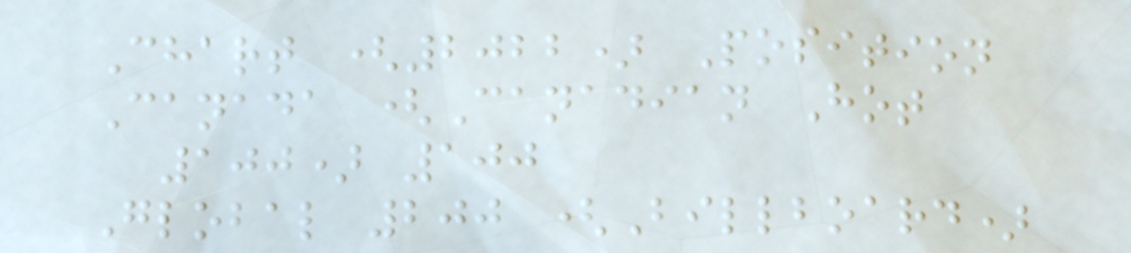Chart (2022) Position
Canada (Canadian Hot
100) 100
Global 200 (Billboard)
